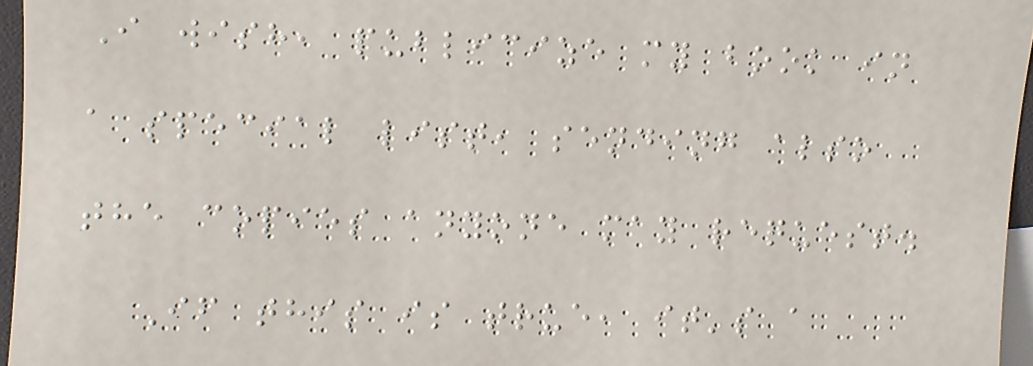I wish, publicize my book in
a special list, sending also
the copies anyone may request.
If this is true, it's a
